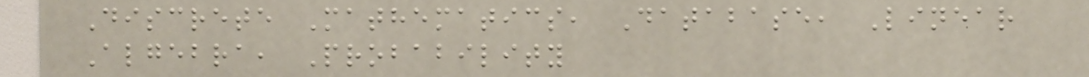Discrete Mathematics, Database, Linear
Algebra, Probability
